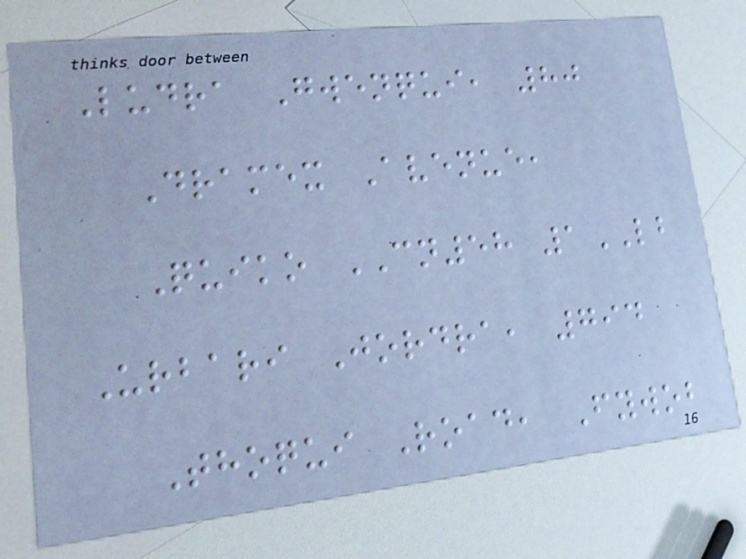Ludra Gwenqui, 80
Dramex Avenue,
Quiko CN58 1LB
Urbari Jordra, 794
Thoqui Road, Fywob
